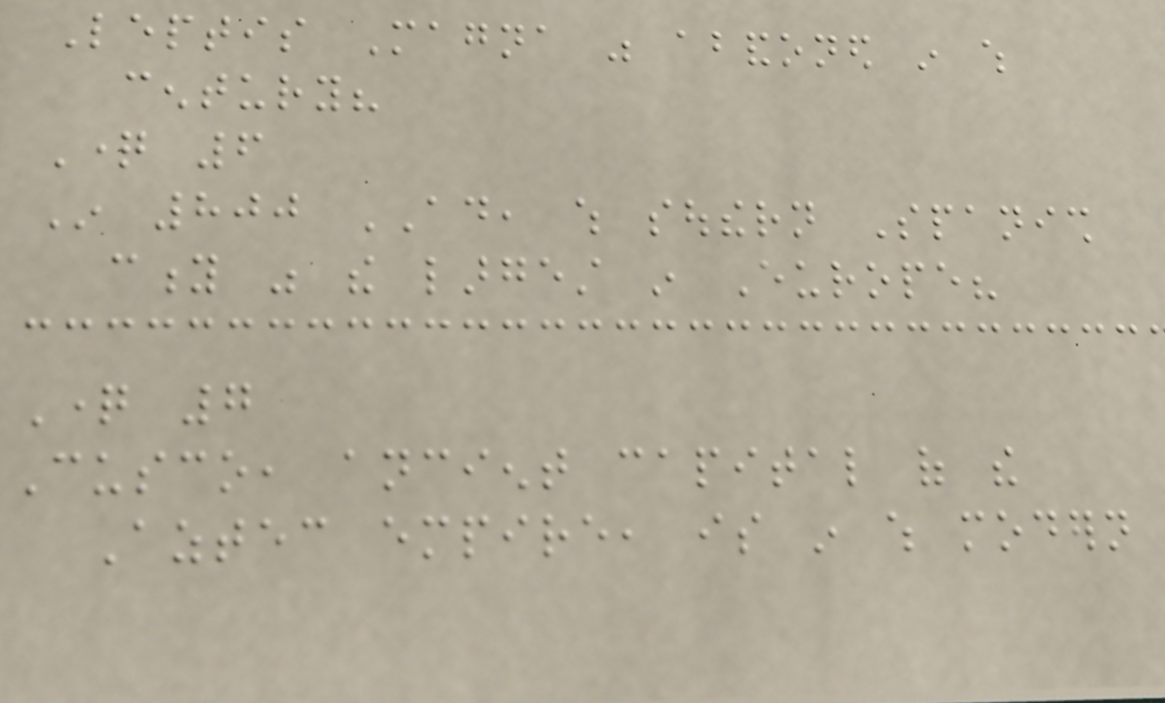Leptis Magna was abandoned in which
century?
Question 6
In 800 AD, which southern Spanish
city was the largest in Europe?
Question 7
Cusco, ancient capital of the
Aztec empire, is in which modern
